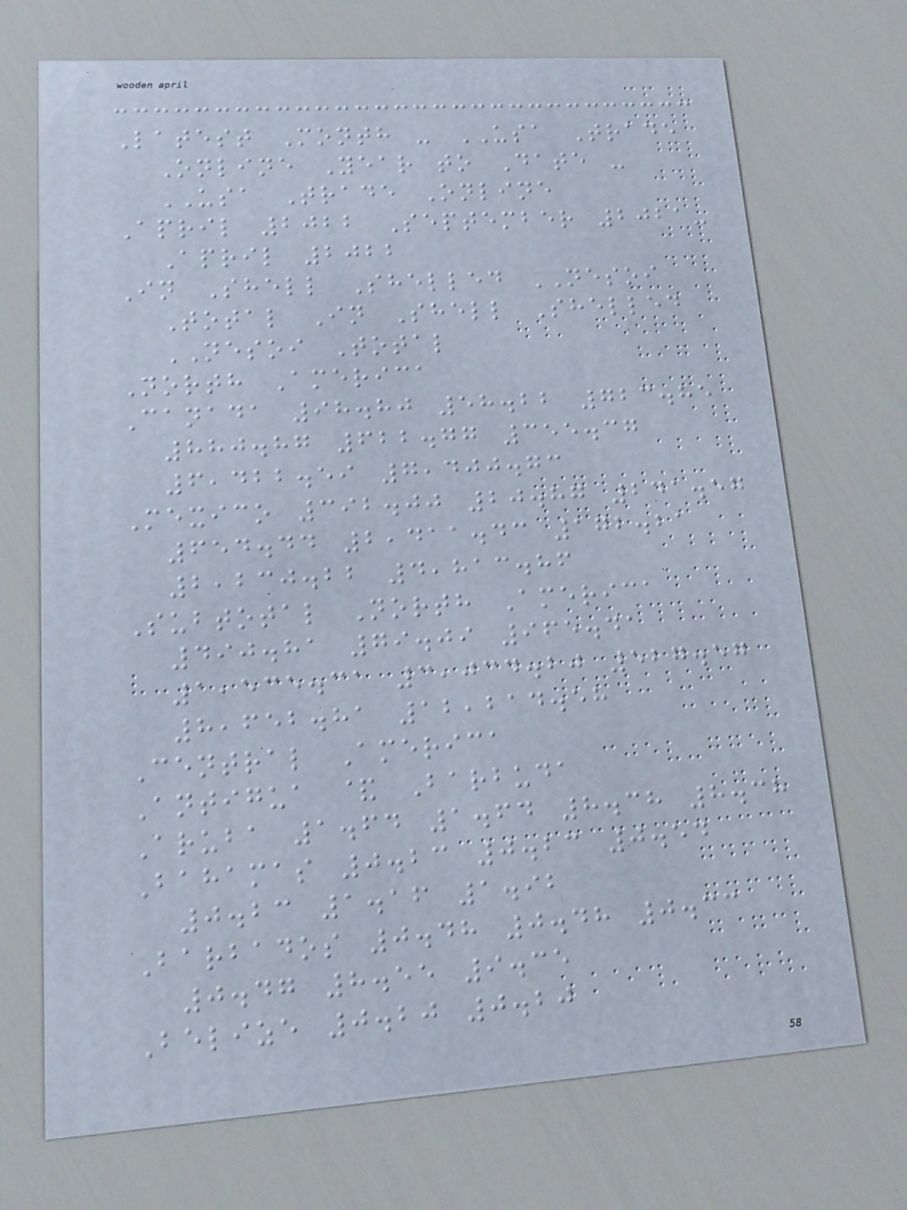Latest Month - USA Trade
Online Year to Date -
USA Trade Online
April 2022 September 2021-
April 2022
In Shell Shelled NESOI
Total In Shell Shelled
NESOI Total
North America
Canada 98.80 58.22 723.85
880.87 622.77 355.37
6,422.59 7,400.73
Mexico 392.00 20.87 241.57
654.44 2,411.43 172.21
2,230.22 4,813.86
Subtotal North America
490.81 79.09 965.41
1,535.31 3,034.20 527.57
8,652.81 12,214.58
Central America
Antigua & Barbuda
Aruba 1.64 1.64 8.38 8.38
Bahamas 0.23 0.23 0.54
0.23 1.16 1.92
Barbados 0.48 0.48 0.33
0.47 8.55 9.35
Belize 0.20 0.20
